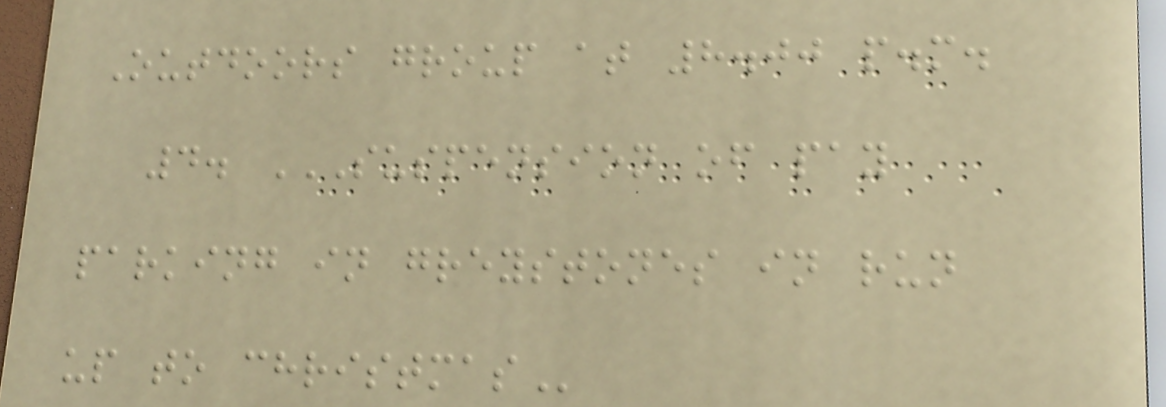Outdoors group at 8.00 p.m.
4. SUSPENSION OF PAY
PARKING IN GREYSTONES IN RUN
UP TO CHRISTMAS
